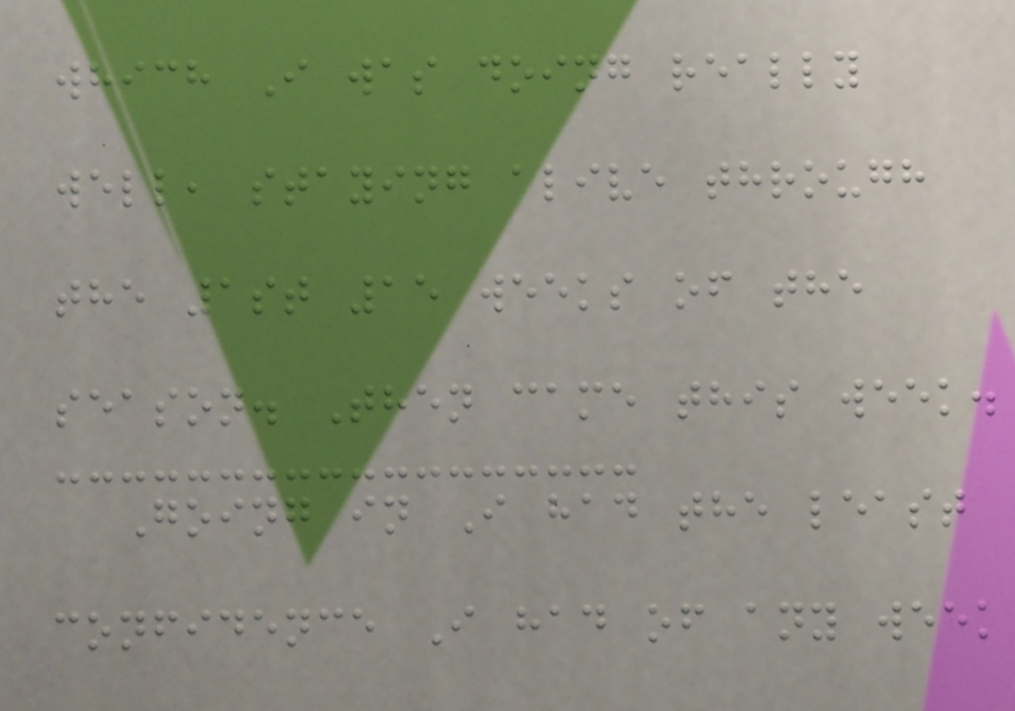which I was doing really
well, staying alive through
the 1st 15 weeks of the
season. Then came this week.
Going in I had the least
confidence I had of any week
